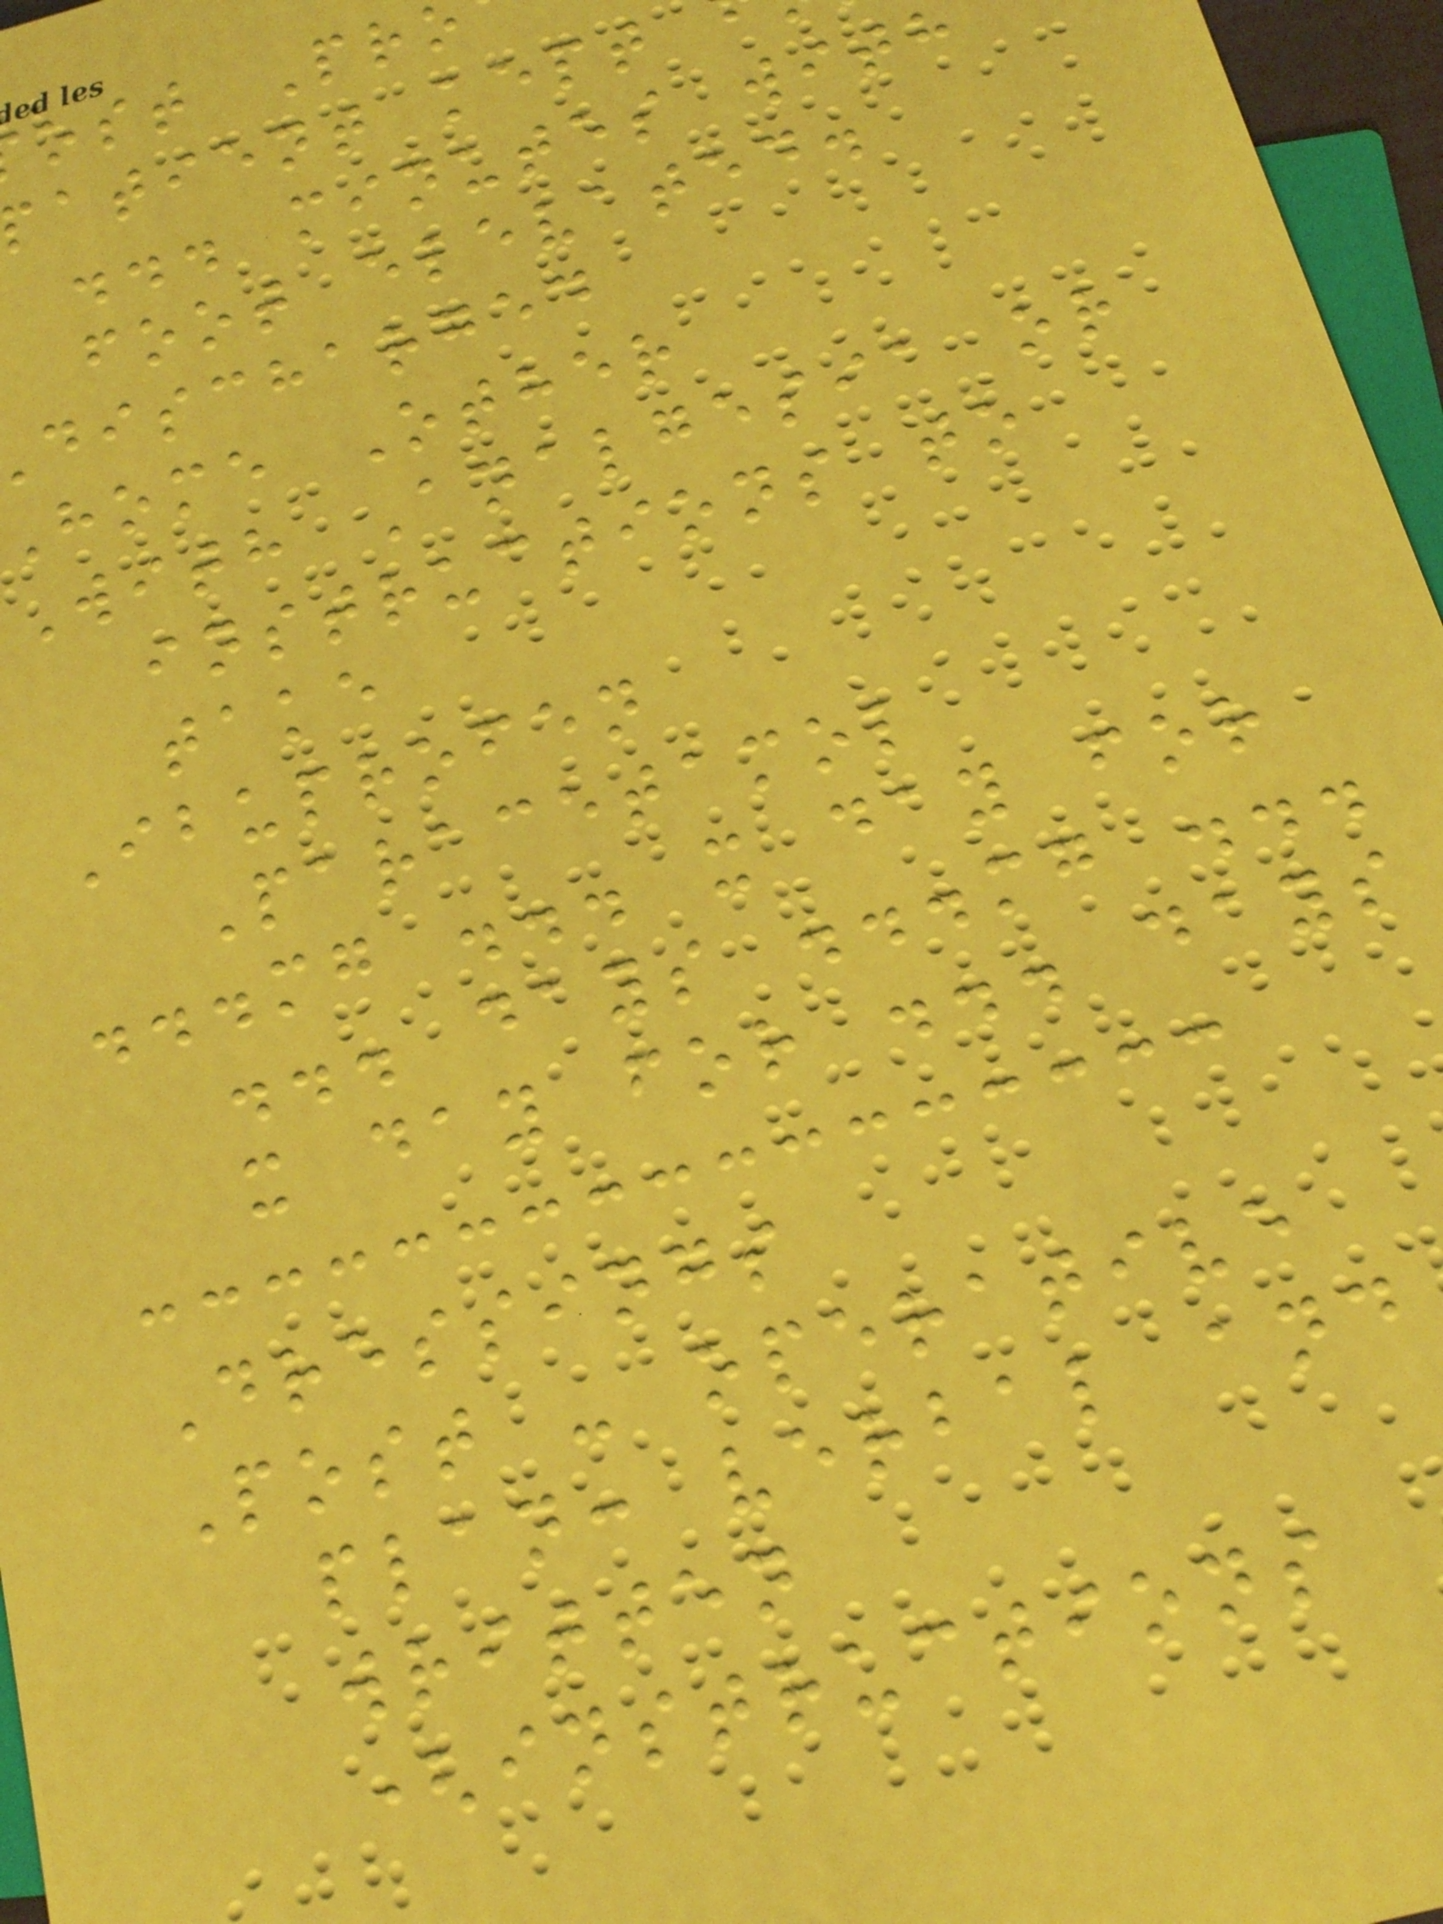ost Pr
atient kept
... minutes with
foot elevated.
discharged
home Other
With Analgesia or
instructions to
take
Ibuprofen
Paracetamol
...mg ... x day for
... days ...mg ...
x day for ... days
Dressings
Post - operative
plan: verbal and
written
(instructions
